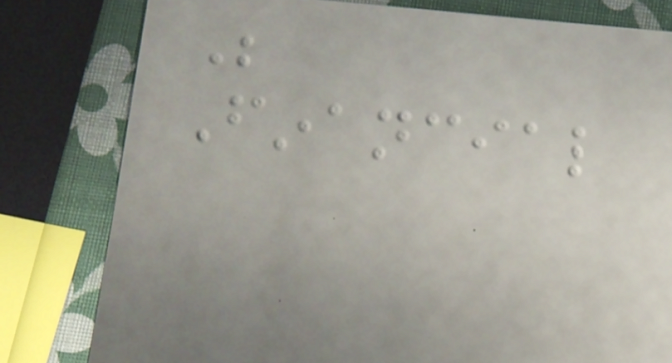Be
Financial
